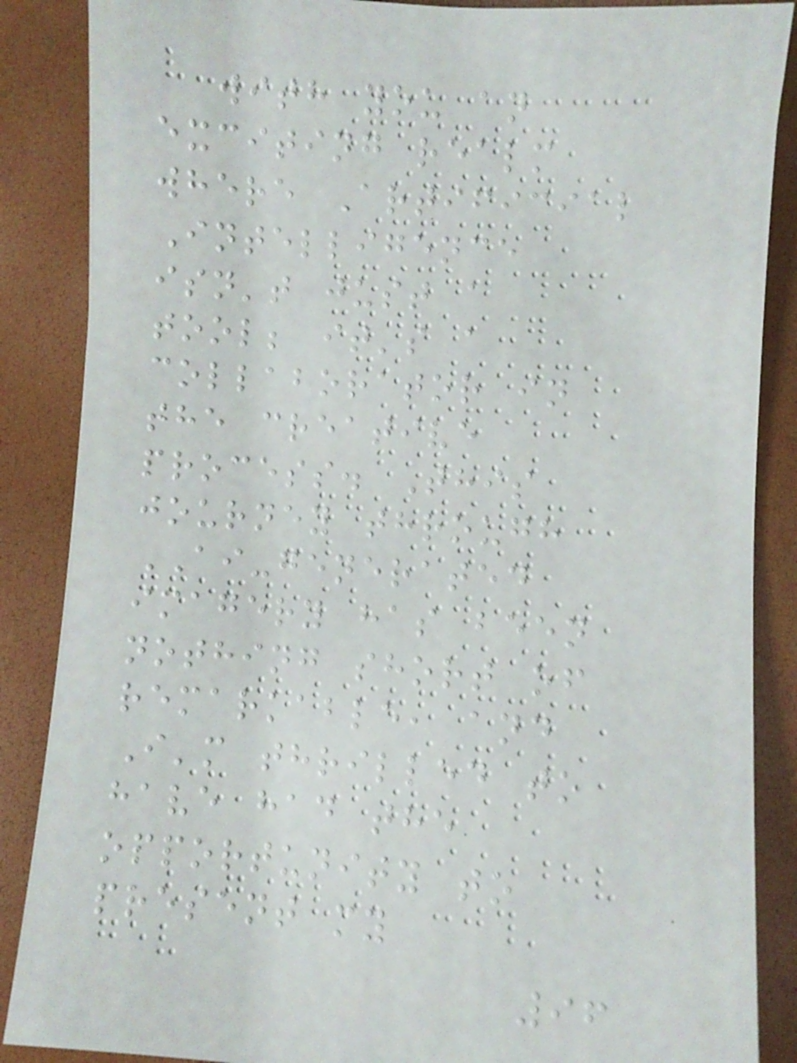with you an
exciting realm
where Artificial
Intelligence
isn't just a
tool; it's a
collaborator in
the creative
process. This
journey through
AI-generated
imagery has been
nothing short of
remarkable, and
I'm thrilled to
have had the
opportunity to
present my
96
